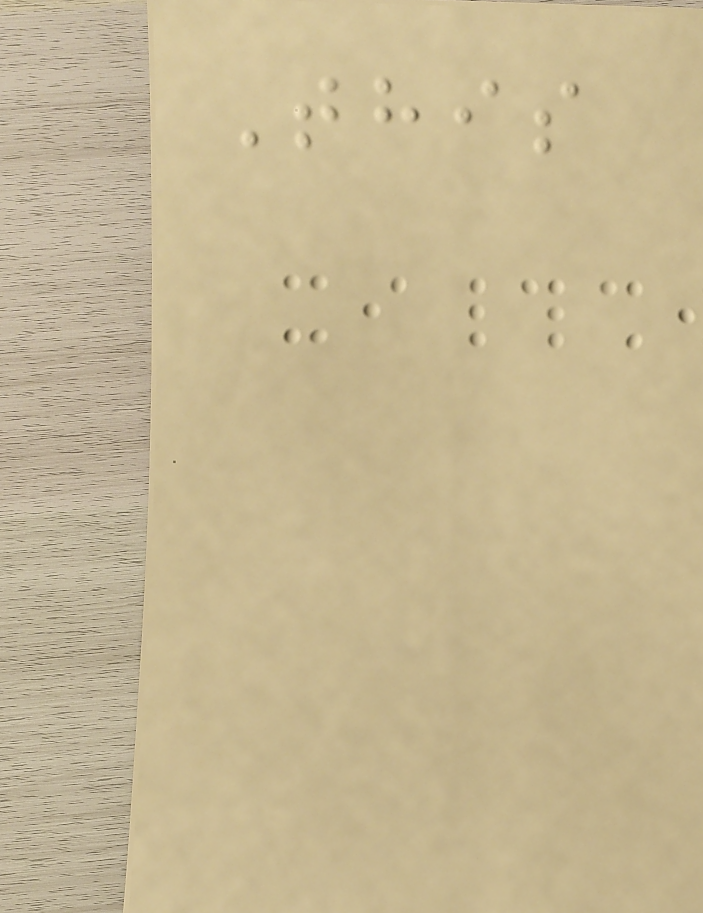This
